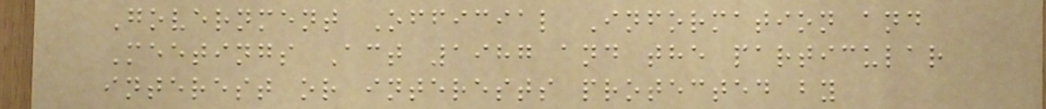Government Official Information and
Meetings Act 1987 and the particular
interest or interests protected by
